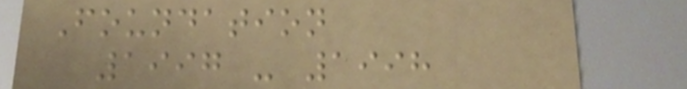Foundation
1997 - 1998
